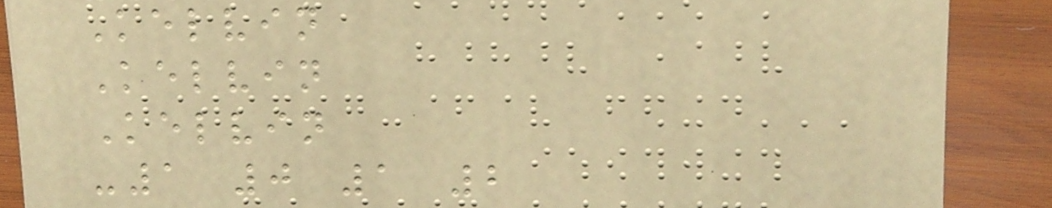Kelvin
Kelvin
Kelvin
-1 0 1 2
